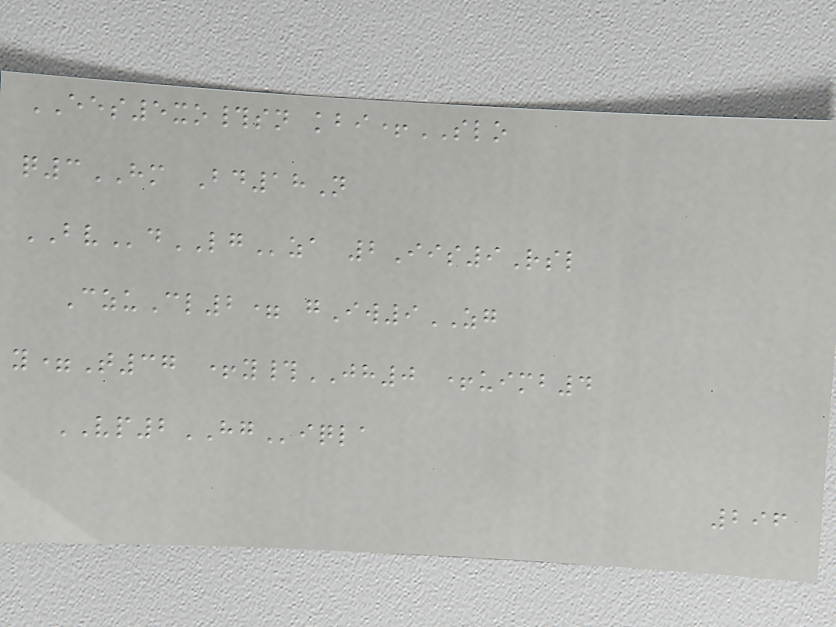EES5xo#sn kbi+SLO
q3HM Bd18N
BVdLGza 2Iis9Rsl
CzuCl2= gIw9ZG
y=T37 +y#JH0 +uimb4
VP2HGiqla
296
